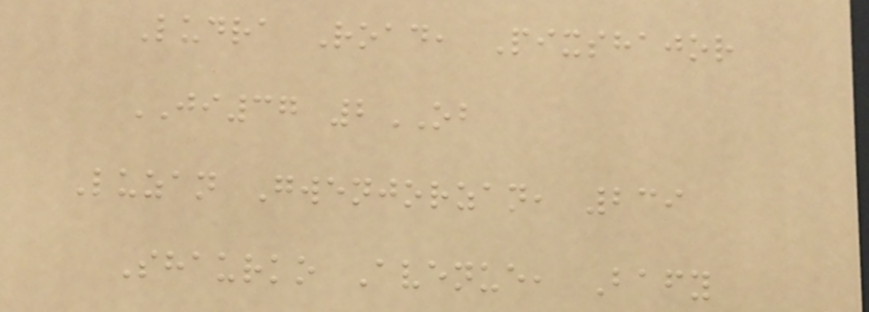Ludra Road, Pixshajor
JI37 2OB
Luzan Gwenjorzan, 239
Shaurko Avenue, Bafy
